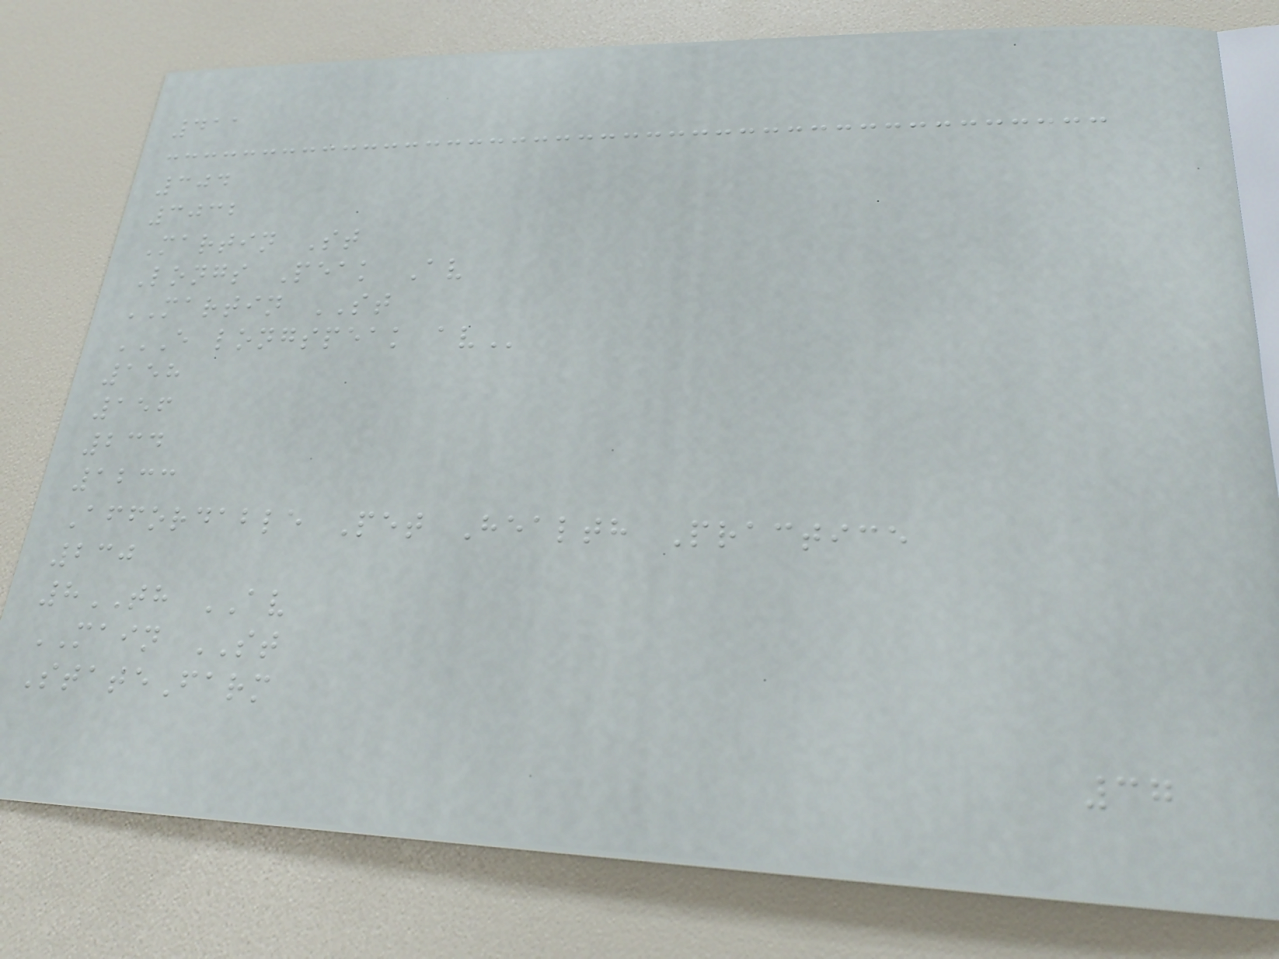411
304
3032
Martin St
Longs Peak Av
MARTIN ST
E LONGSPEAK AV
158
156
234
1233
Affordable Pet Health Practice
230
8TH AV
MAIN ST
StateFarm
37
